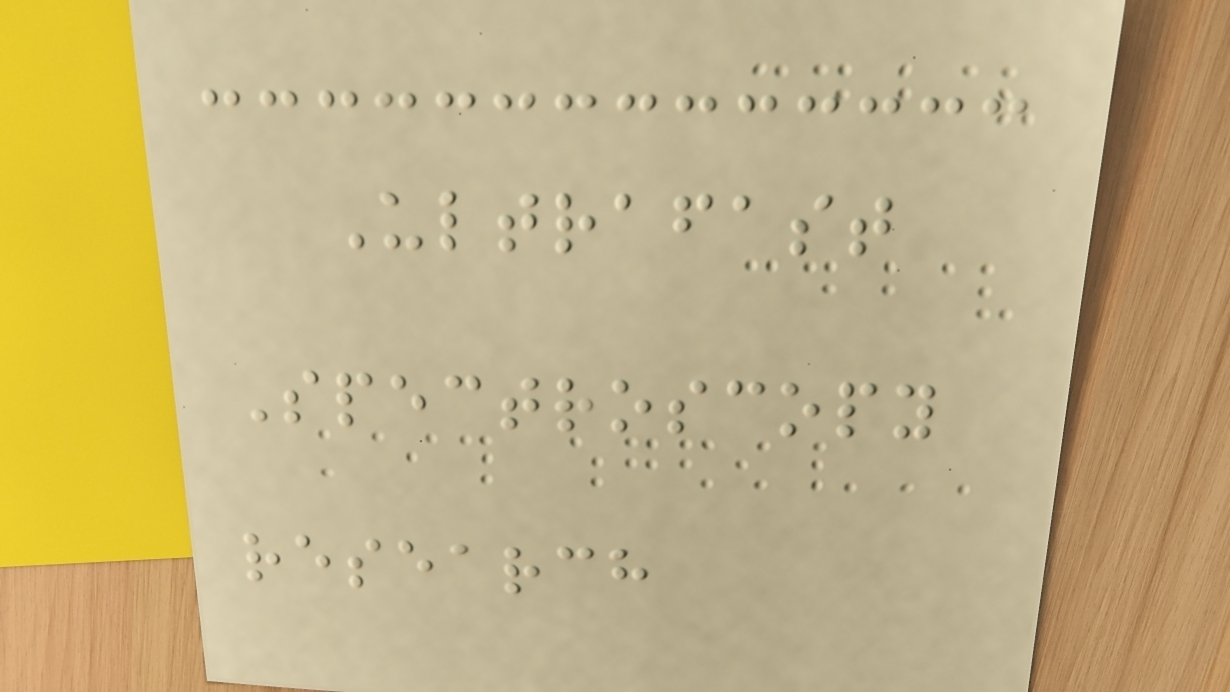Ultrafast
Spectroscopy
research
